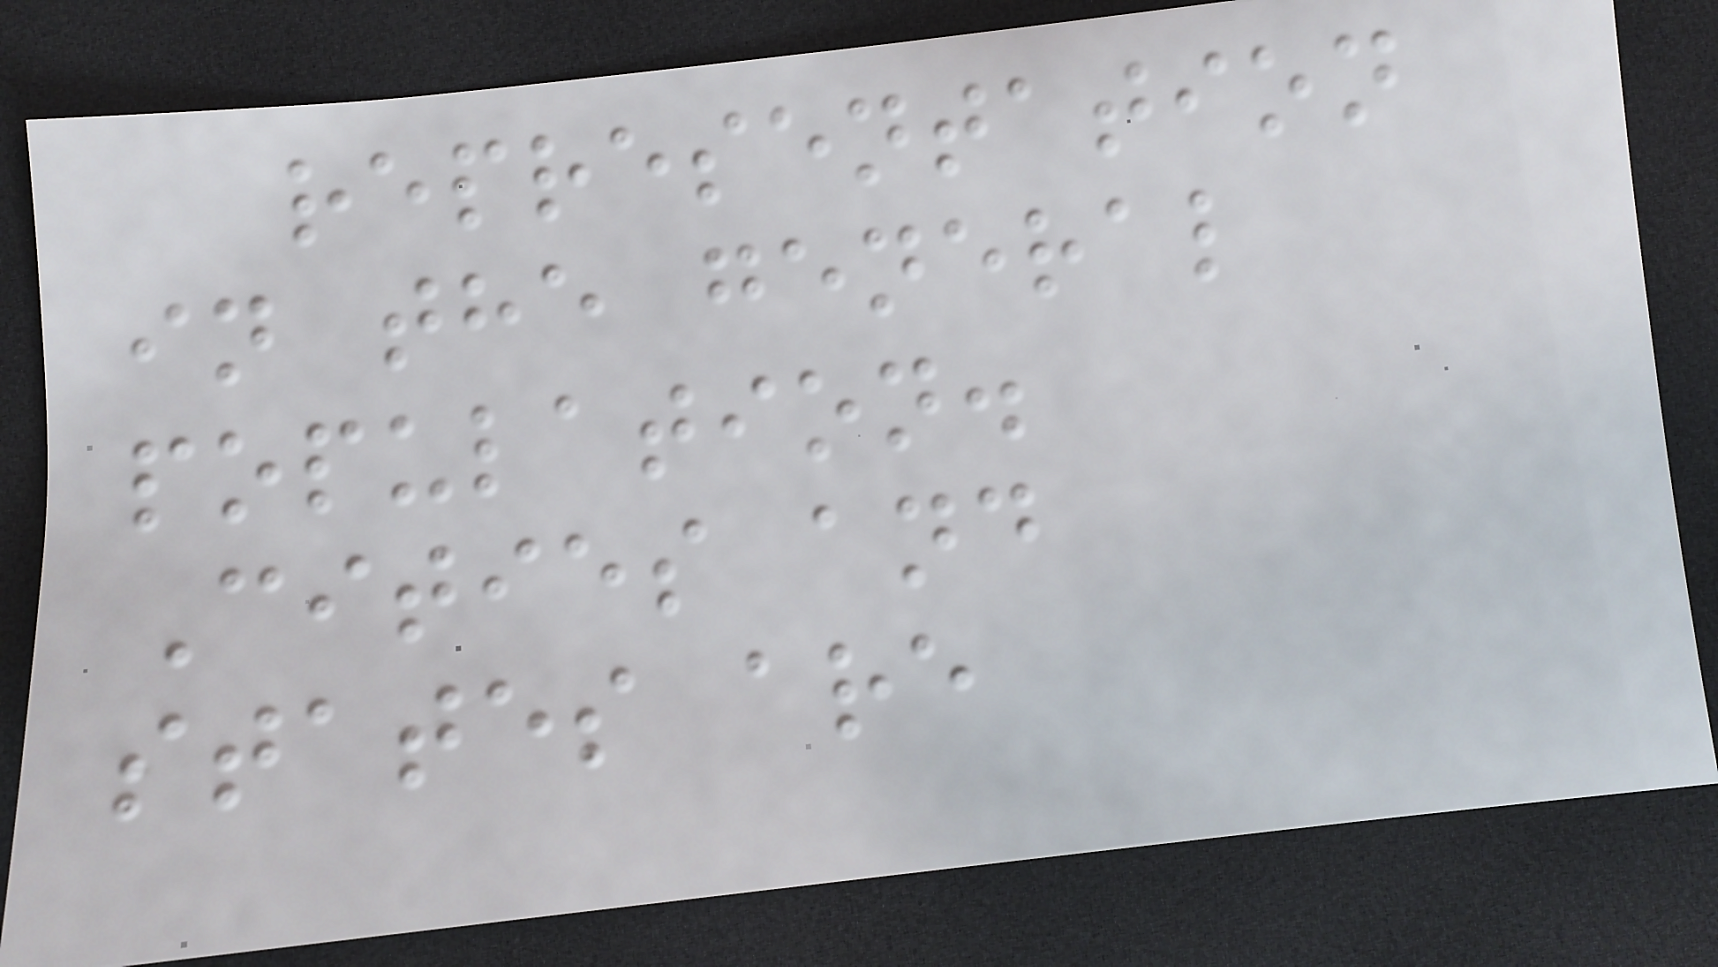representation
in the general
population.
Cities and
states are
